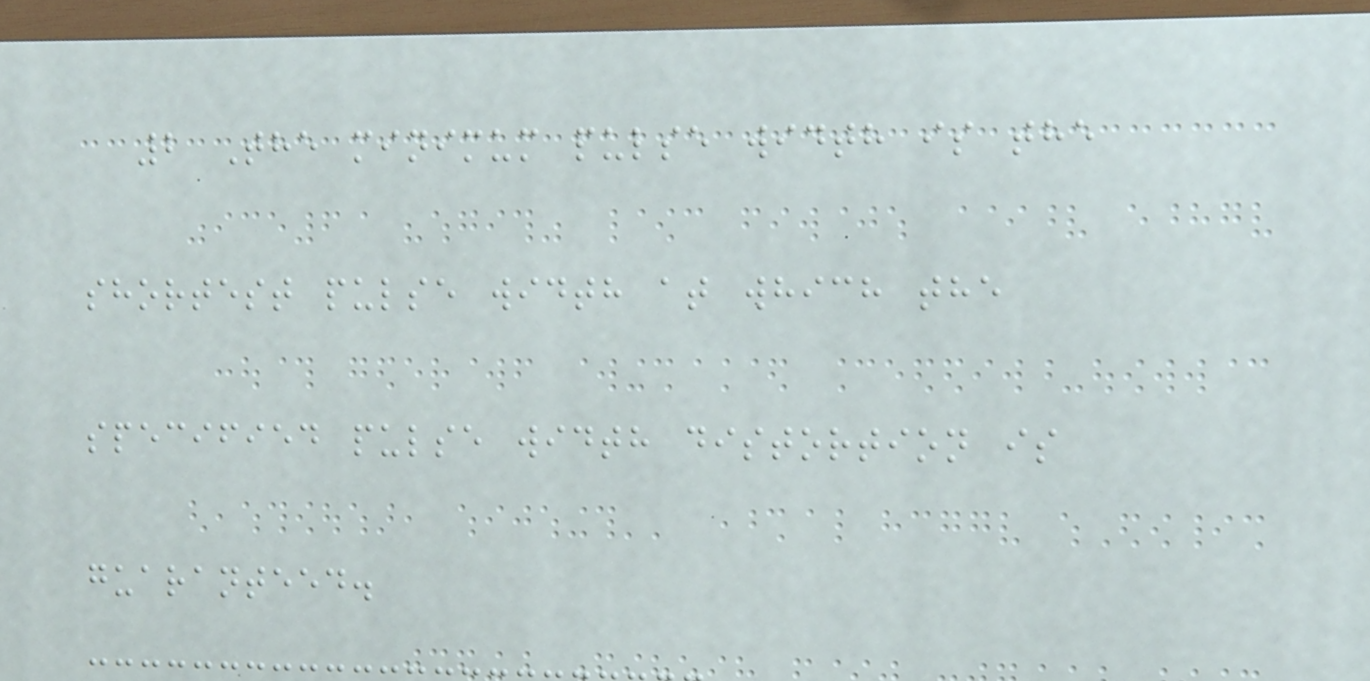2 The minimum pulse width is the
shortest pulse width at which the
specified pulse width distortion is
guaranteed.
